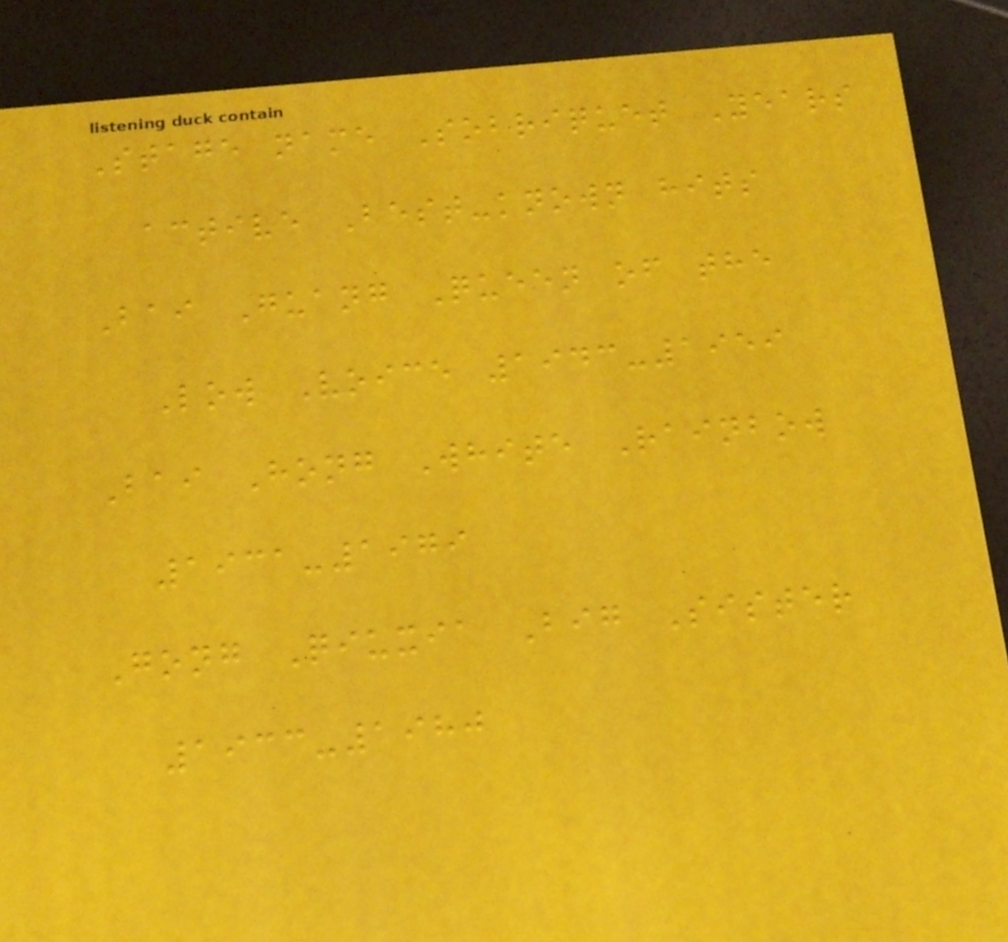Stage name Sobriquet Years
active Best-known hits
Bai Guang Queen of the
Low Voice 1943-1959
Bai Hong White Rainbow
1931-1979
Gong Qiuxia Big Sister
1933-1980
